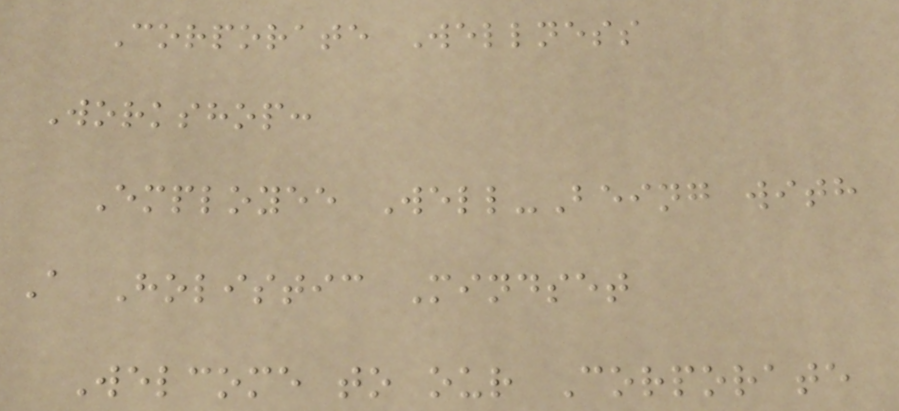Corporate Wellness
Workshop:
Employee Well-Being with
A Holistic Mindset
Welcome to our Corporate
